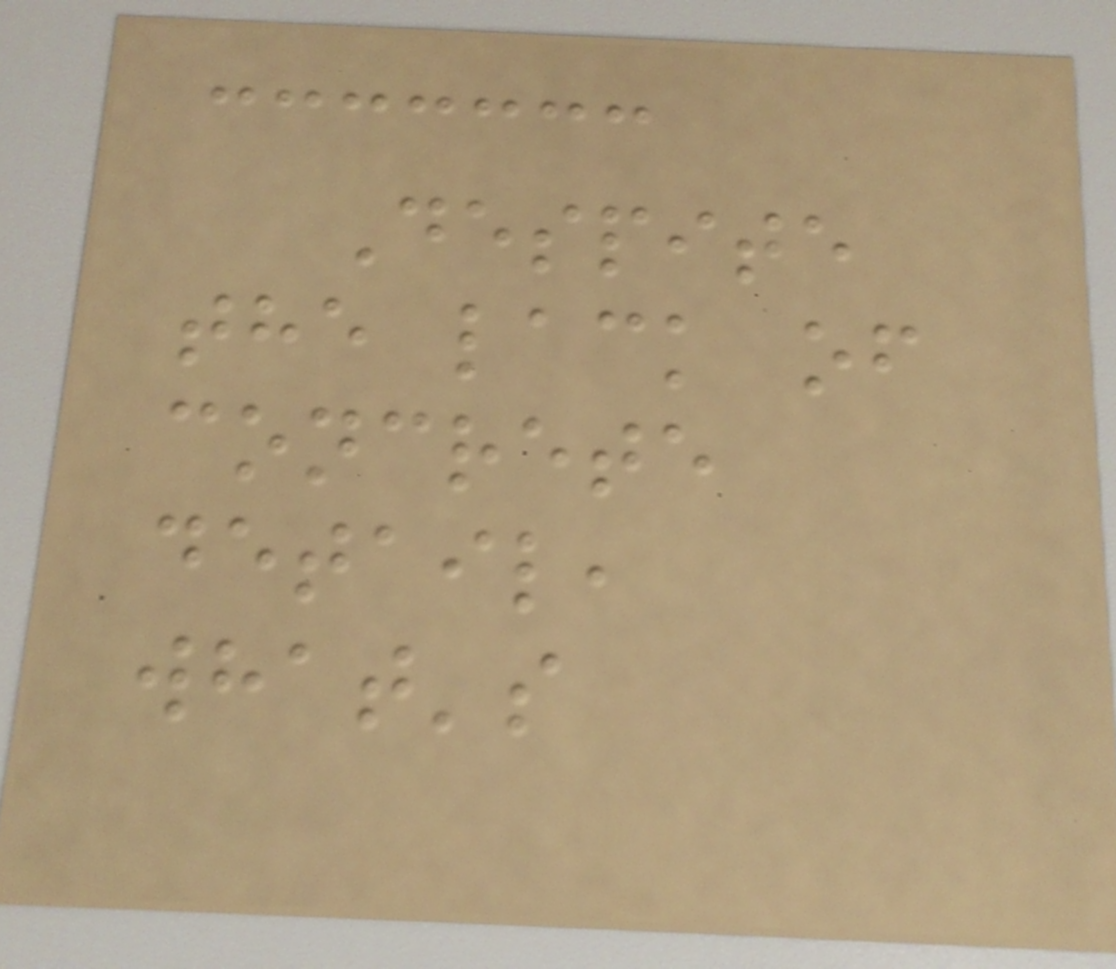Despite
the lack of
concrete
detail,
what's
